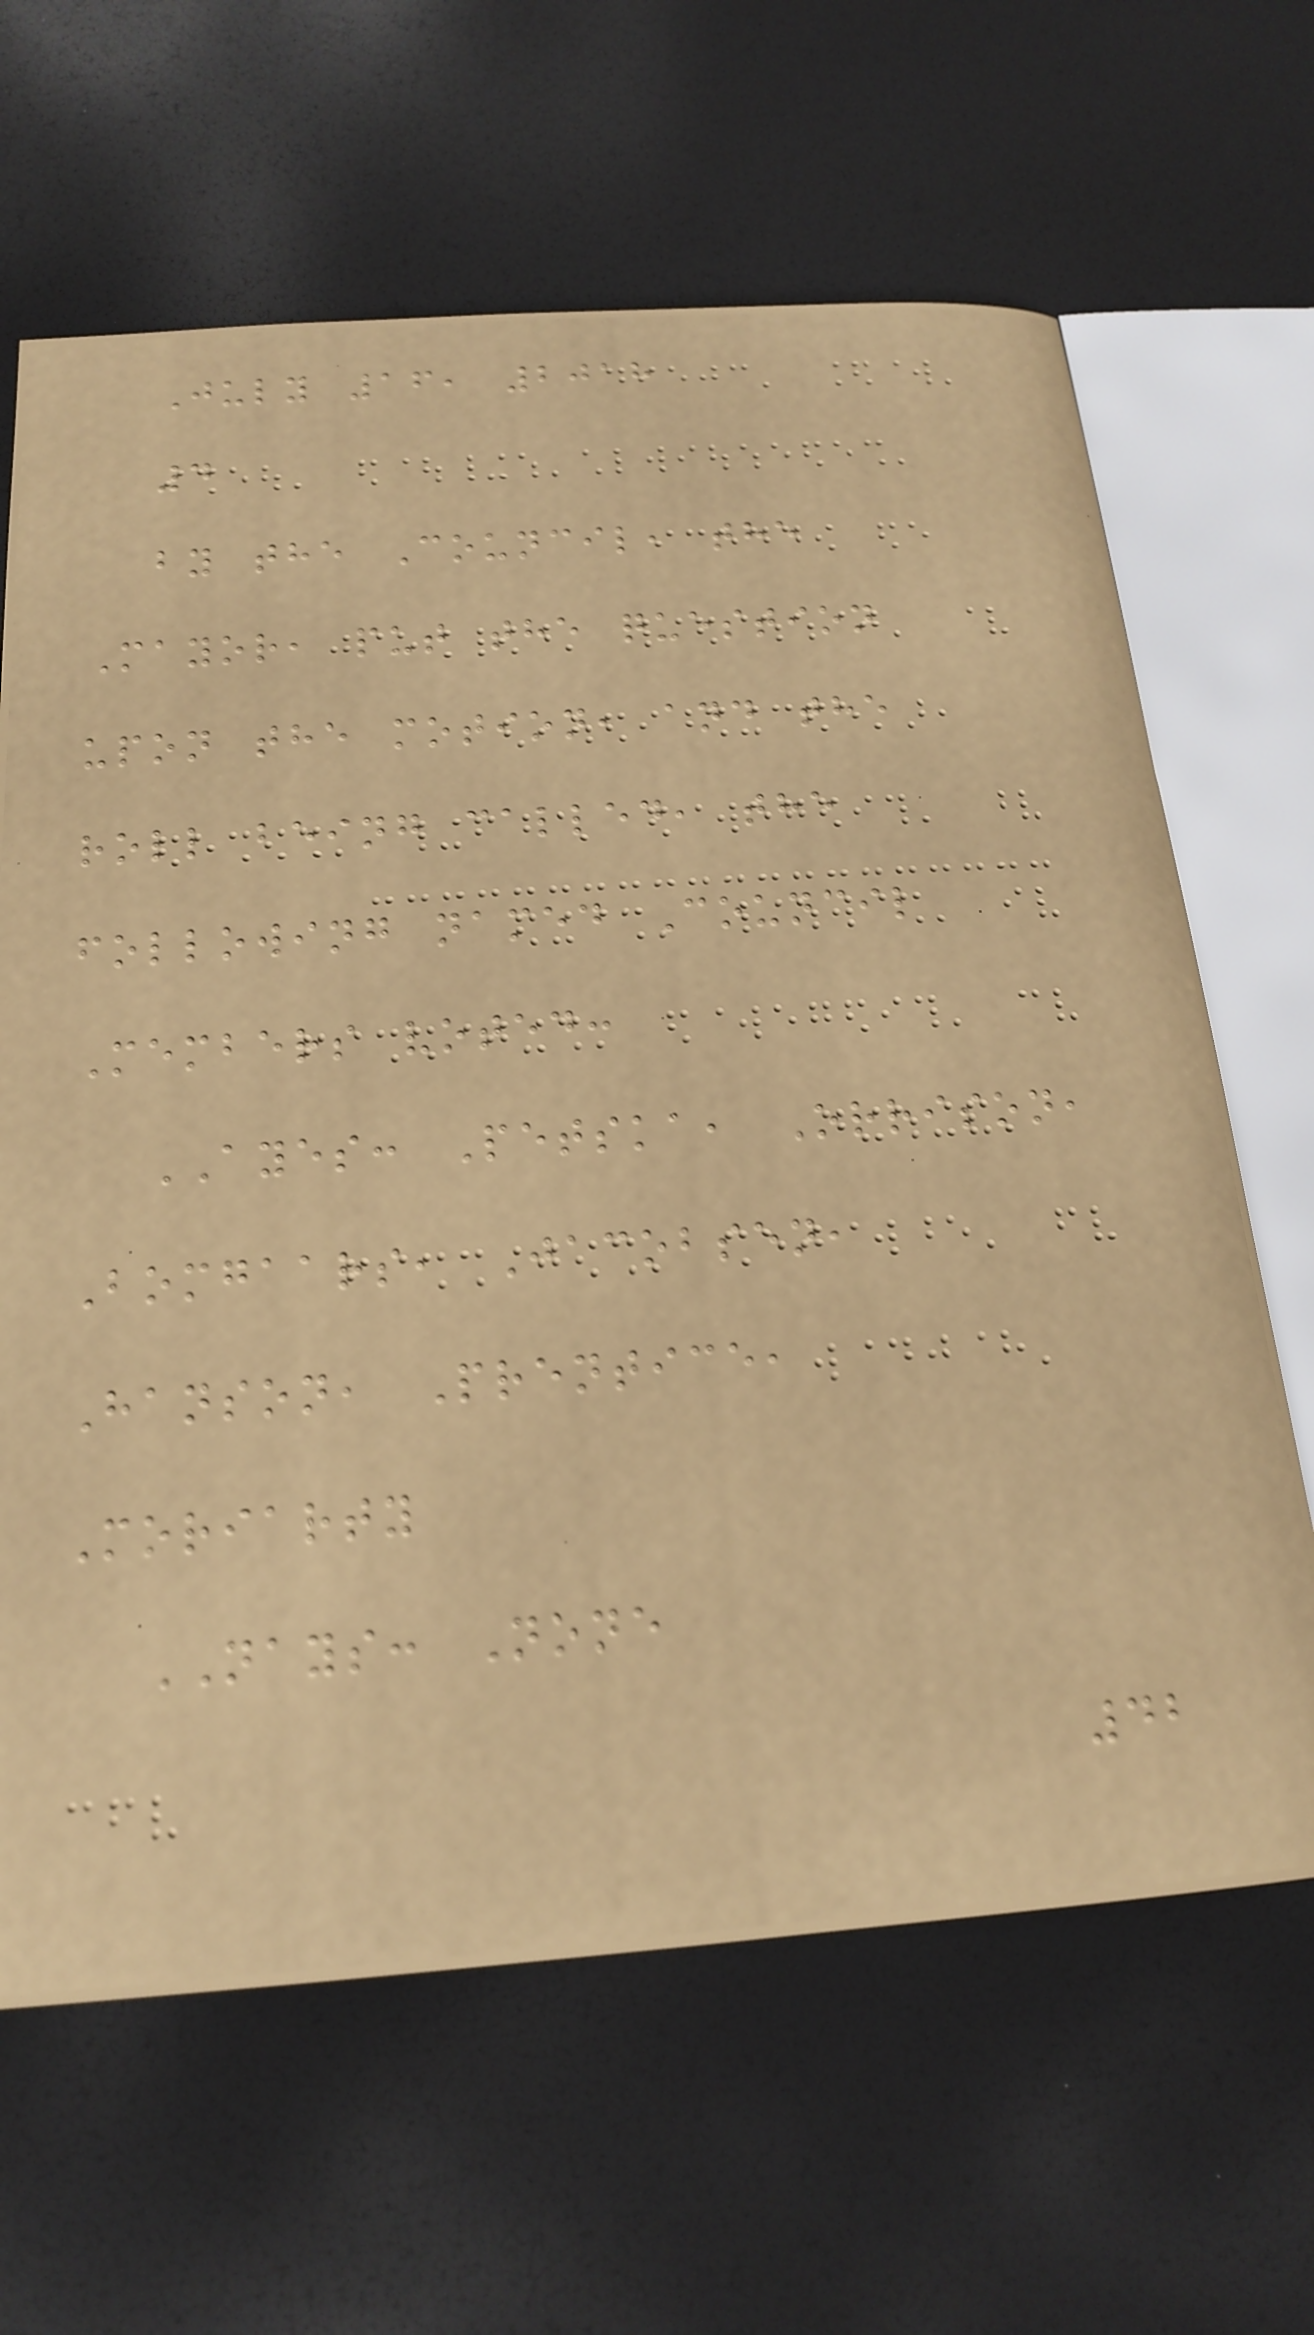July 16, 2018
4
by the Council, the
Mayor, put the question
upon the motion, and the
roll being called, the
following named Council
Members voted:
AYES: Petska, Orrison,
Bomgaars, Jacobsen,
Hanson, Prentice,
Moriarty
NAYS: None
42
